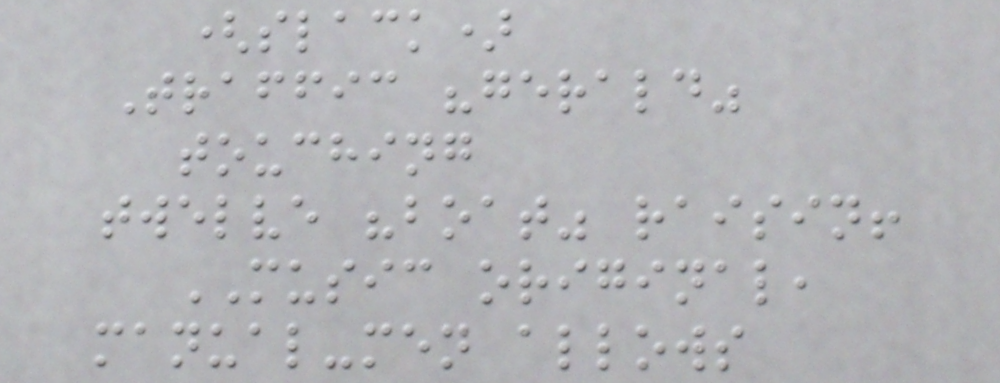(slack)
Traffic "gerald"
touching
twelve "boat" raisin!
MUSIC original,
manual-men allows
